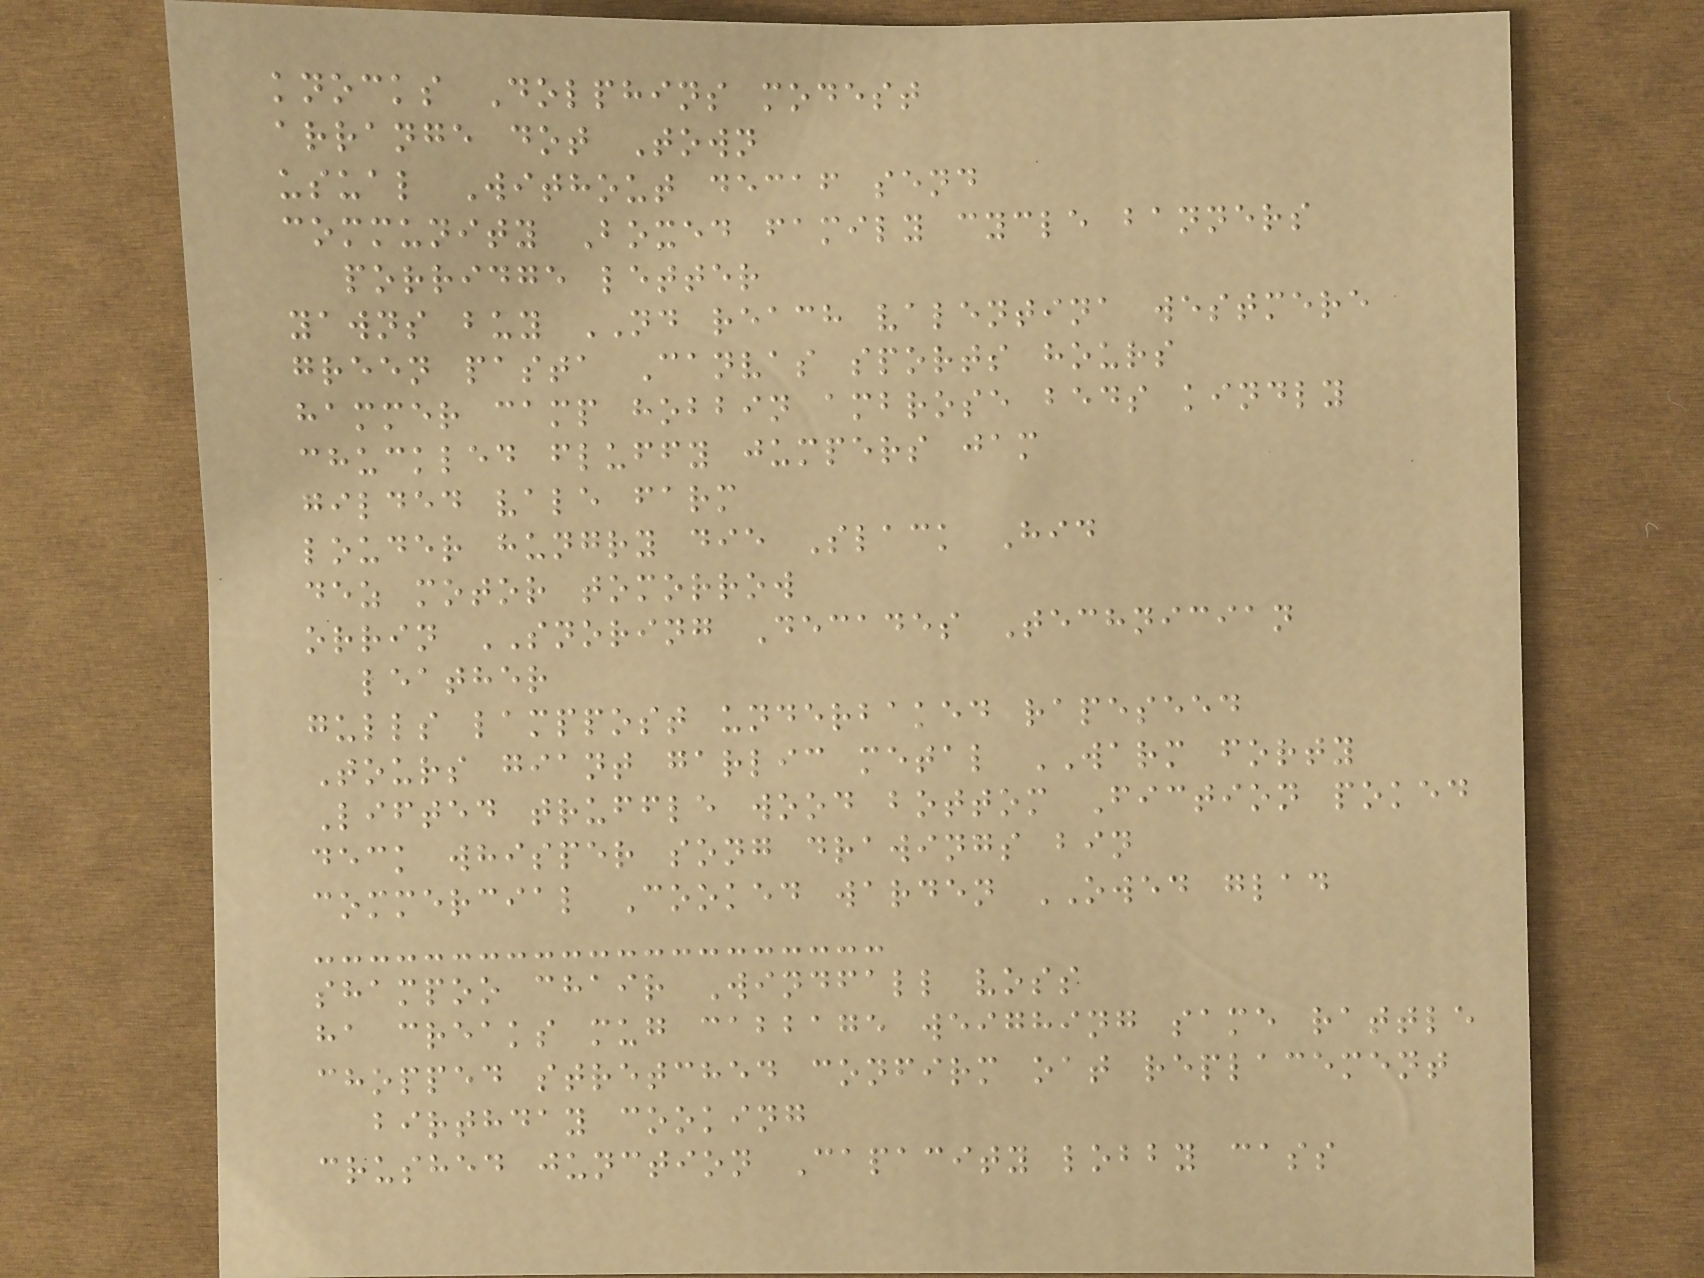knocks Dolphins modest
arrange dot Town
usual Without decaf send
community Boxed family cycle banners
porridge letter
yawns buy ND reach valentina westmere
green pasta Canvas sports hours
hammer camp hobbin ambrose beds kindly
chuckled fluffy jumpers jam
gilded vale farm
louder hungry die Slack Hid
dez motor tomorrow
orrin SNORING Decades Technician
leather
gulls lamppost underbaked rapeseed
Tours giant garlic metal WARM forty
Lifted truffle wood bottom Fiction poked
deck whisper song drawings bin
commercial Cooked warden OWED glad
shampoo chair Windfall voss
ha creaks mug cabbage weighing same rattle
chopped stretched confirm oat replacement
birthday cooking
crushed junction Capacity lobby cass
